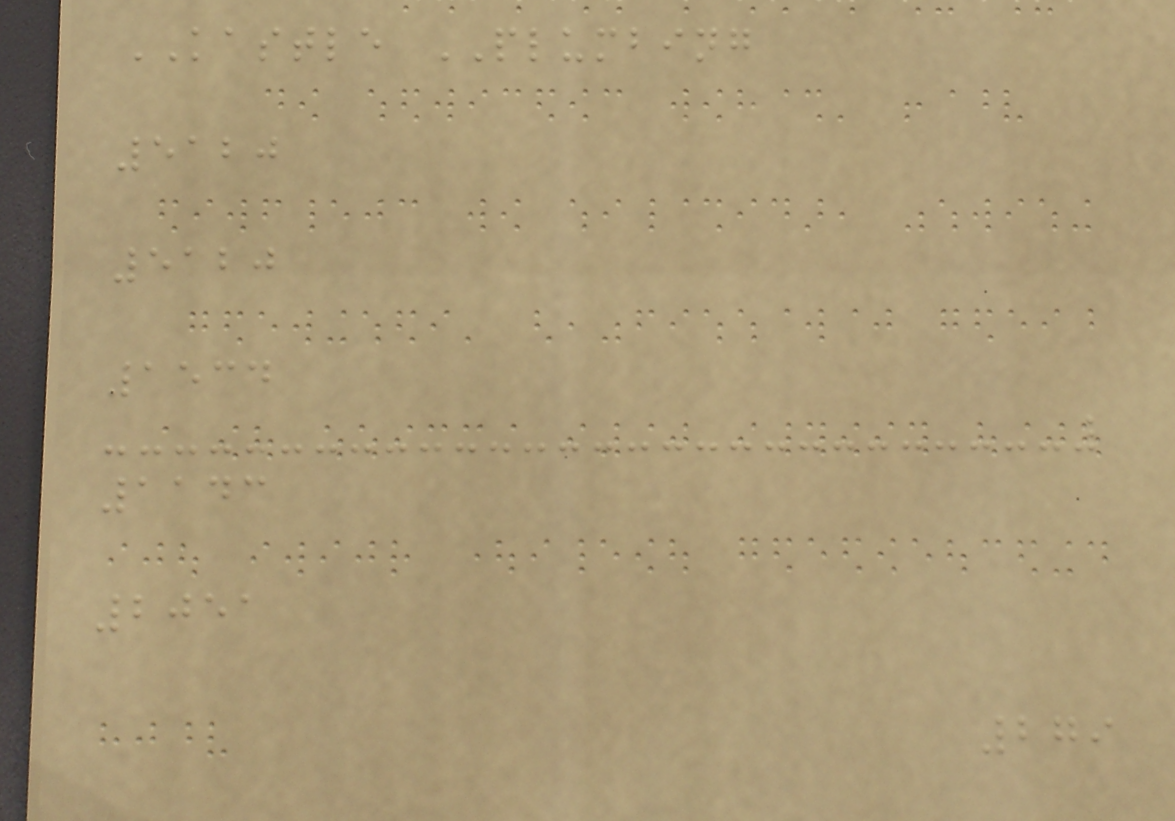KASTLE PLUMBING
5120
5120
1534
1143
2051
279
